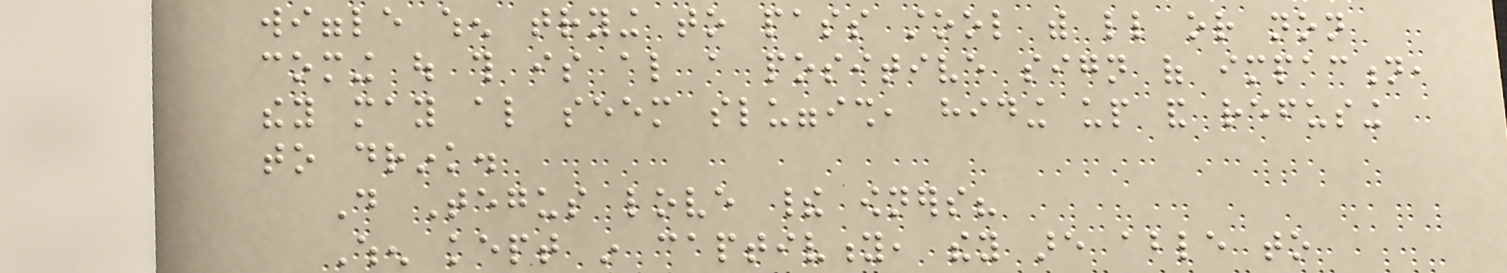wiggle when trying to pass stool with little or non
coming out this is also a positive sign of impaction,
they may also seem sluggish, hiding up and refusing
to drink.
Do Tegus love their owners?
When kept in captivity, they are able to
